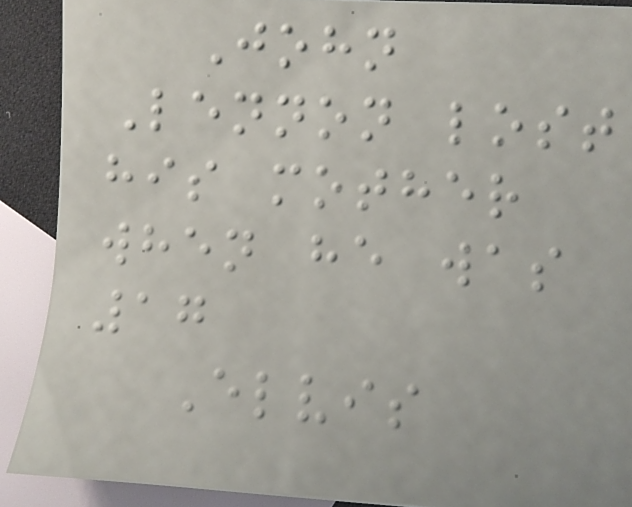John
Lennon lost
his mother
when he was
17
Elvis
